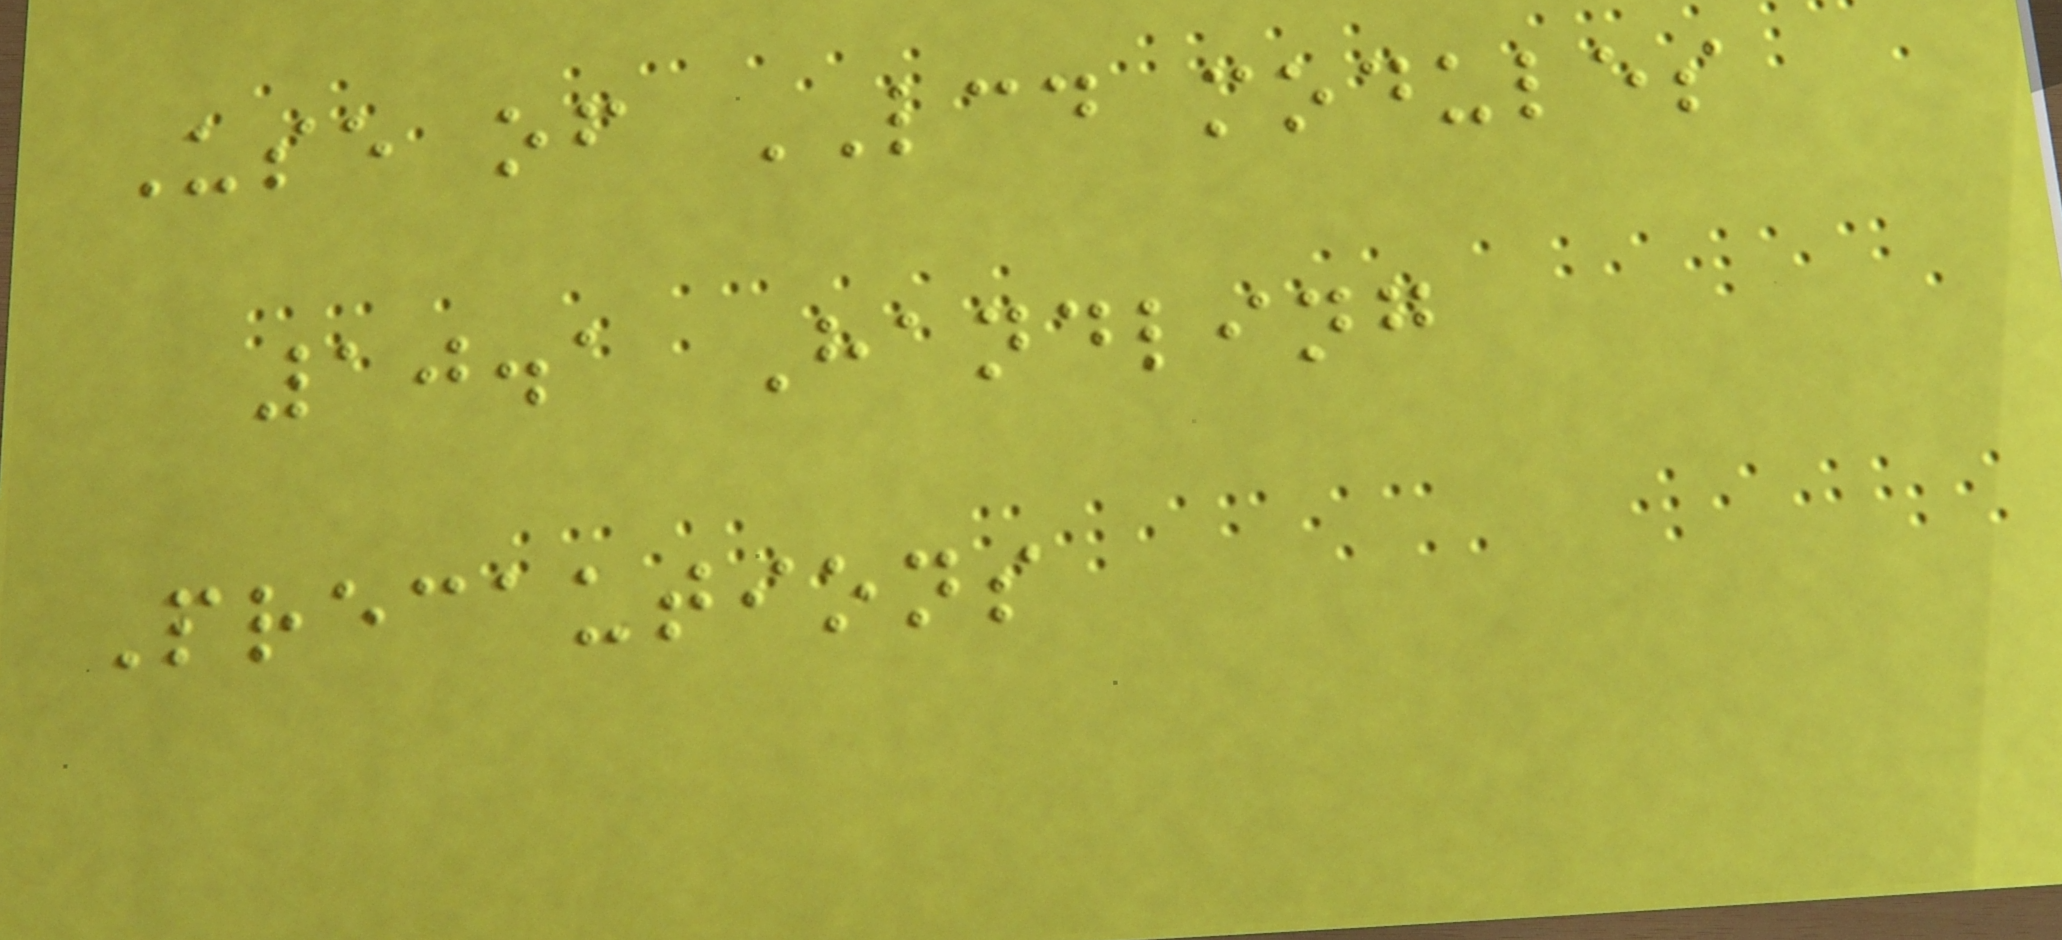Use of LCD modules
10.1 Handling
Precautions
